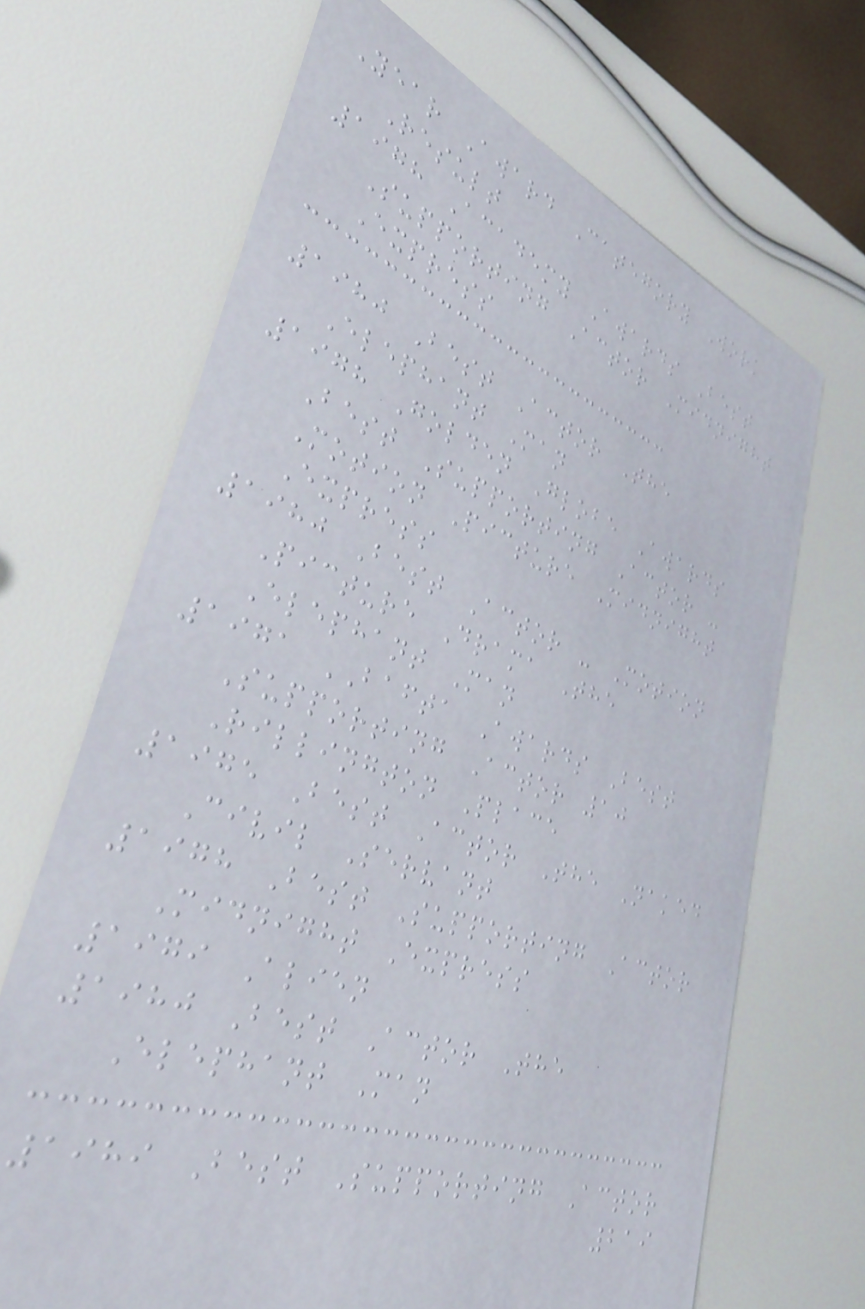Year Award Category Work
Result
1978 Academy Awards Best
Supporting Actor Midnight
Express
1980 Best Actor The
Elephant Man
1978 Golden Globe Awards
Best Supporting Actor -
Motion Picture Midnight
Express
1980 Best Actor - Motion
Picture Drama The
Elephant Man
1971 BAFTA Awards Best
Supporting Actor 10
Rillington Place
1975 Best Actor The Naked
Civil Servant
1978 Best Supporting Actor
Midnight Express
1979 Alien
1980 Best Actor The
Elephant Man
1989 Best Supporting Actor
219
